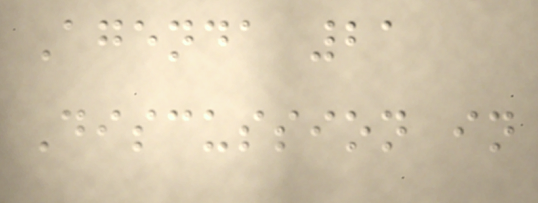Agenda 21
Discussion in
